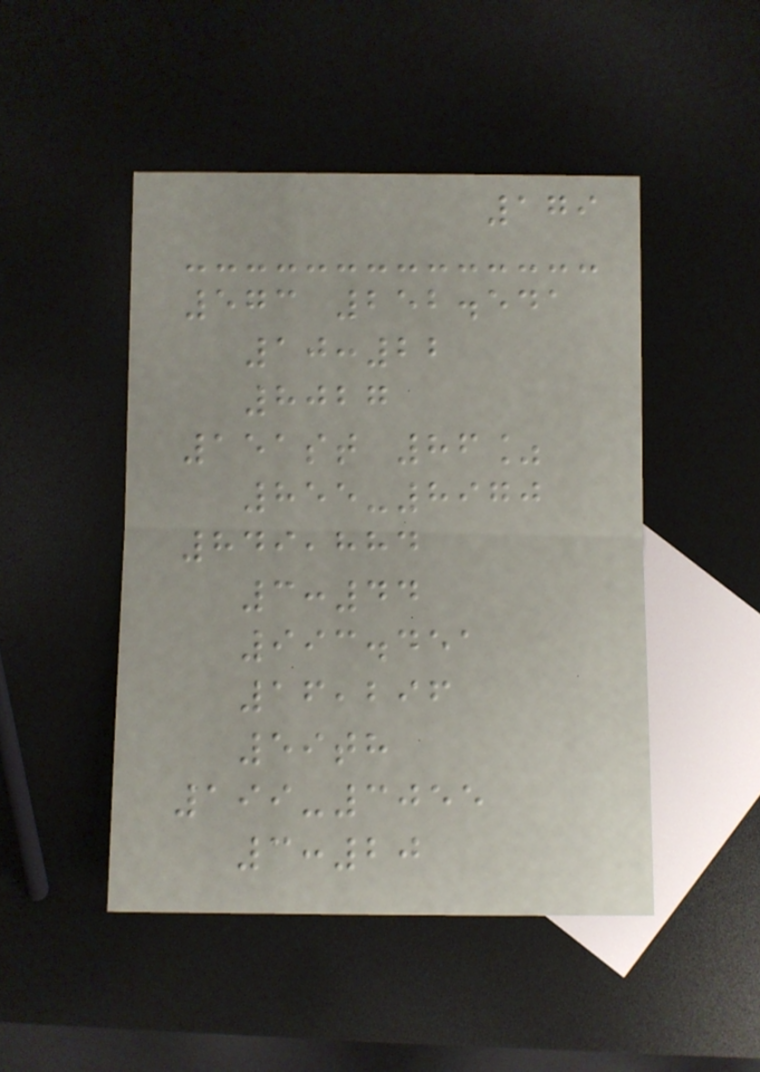179
573 252.541
10:22
8027
151st 86%
855-8970
849,884
3:44
993.451
16,296
59th
199-3055
3:20
